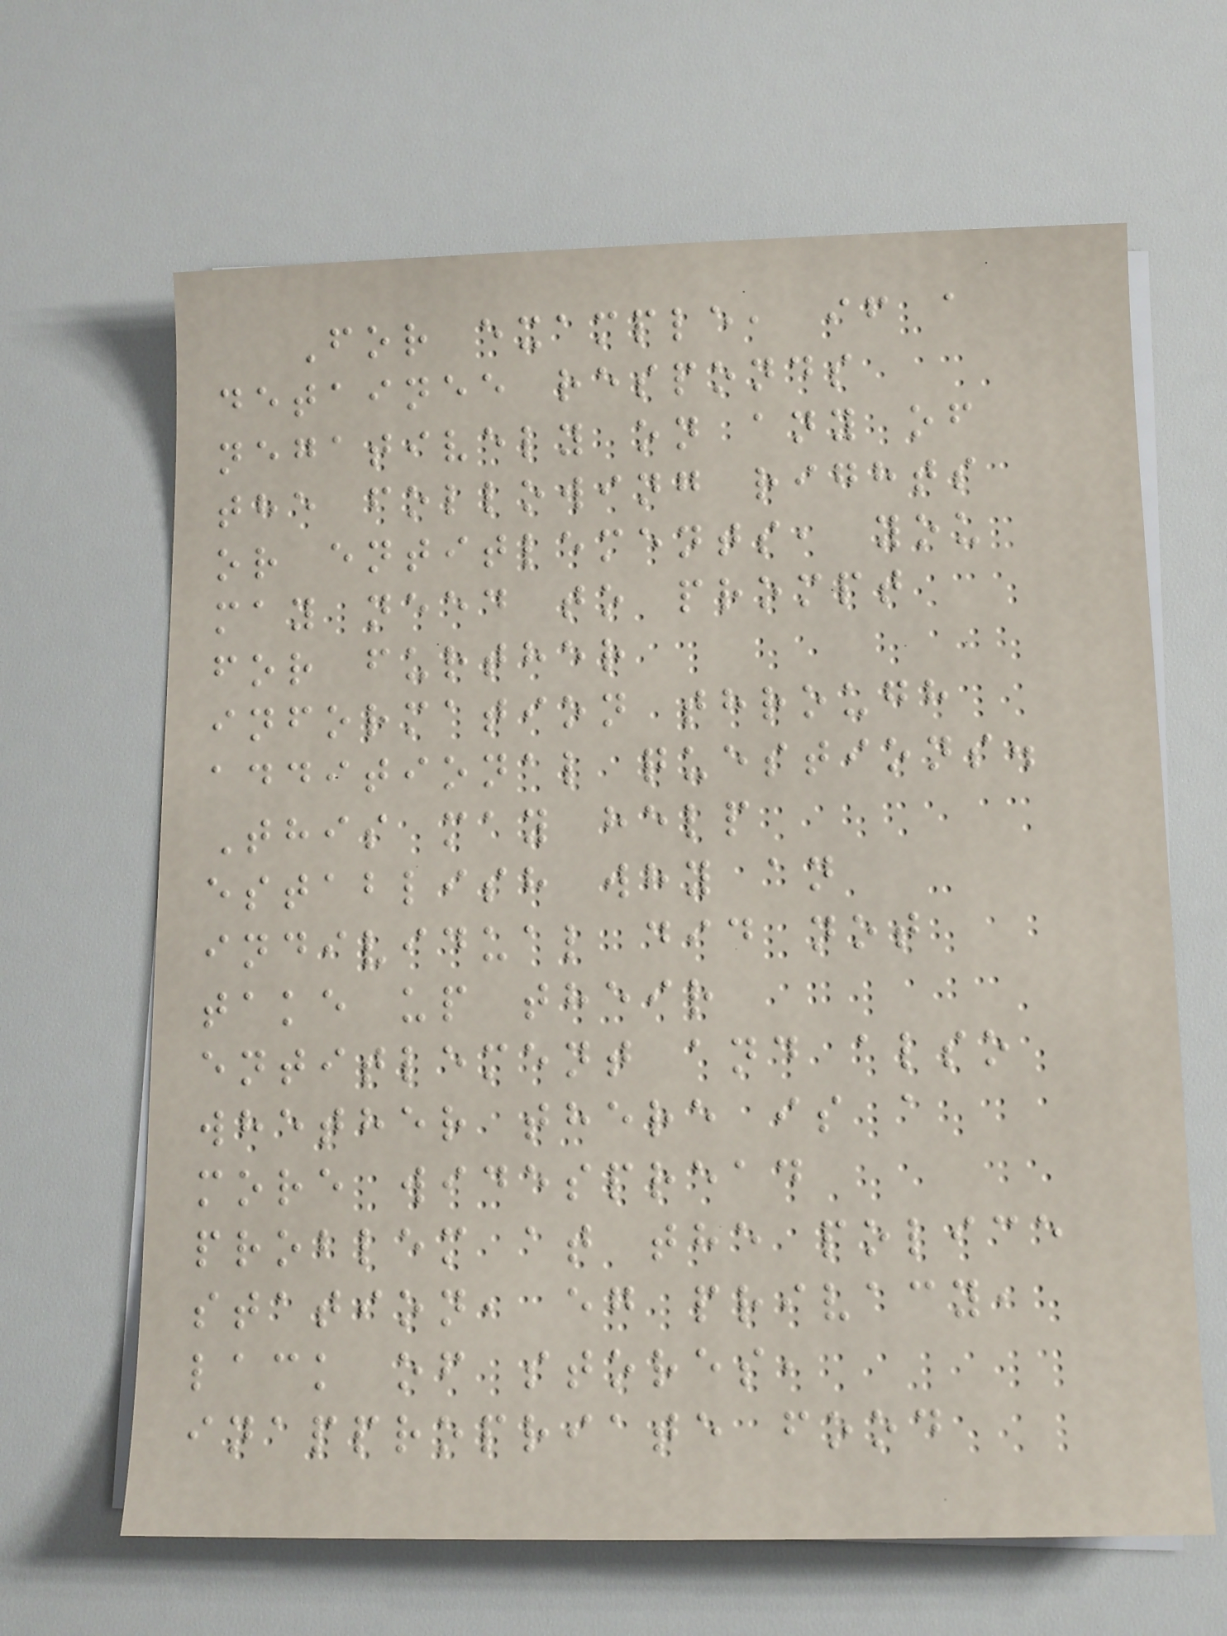For example, if a
detainee responds
negatively on any of
the following rights
or entitlements, you
may need to prompt
for further
information through
additional questions.
This may help
establish why an
individual did not
take up their
entitlement and also
whether there is a
more widespread
problem at the police
station, eg privacy,
lack of stores,
inappropriate food
